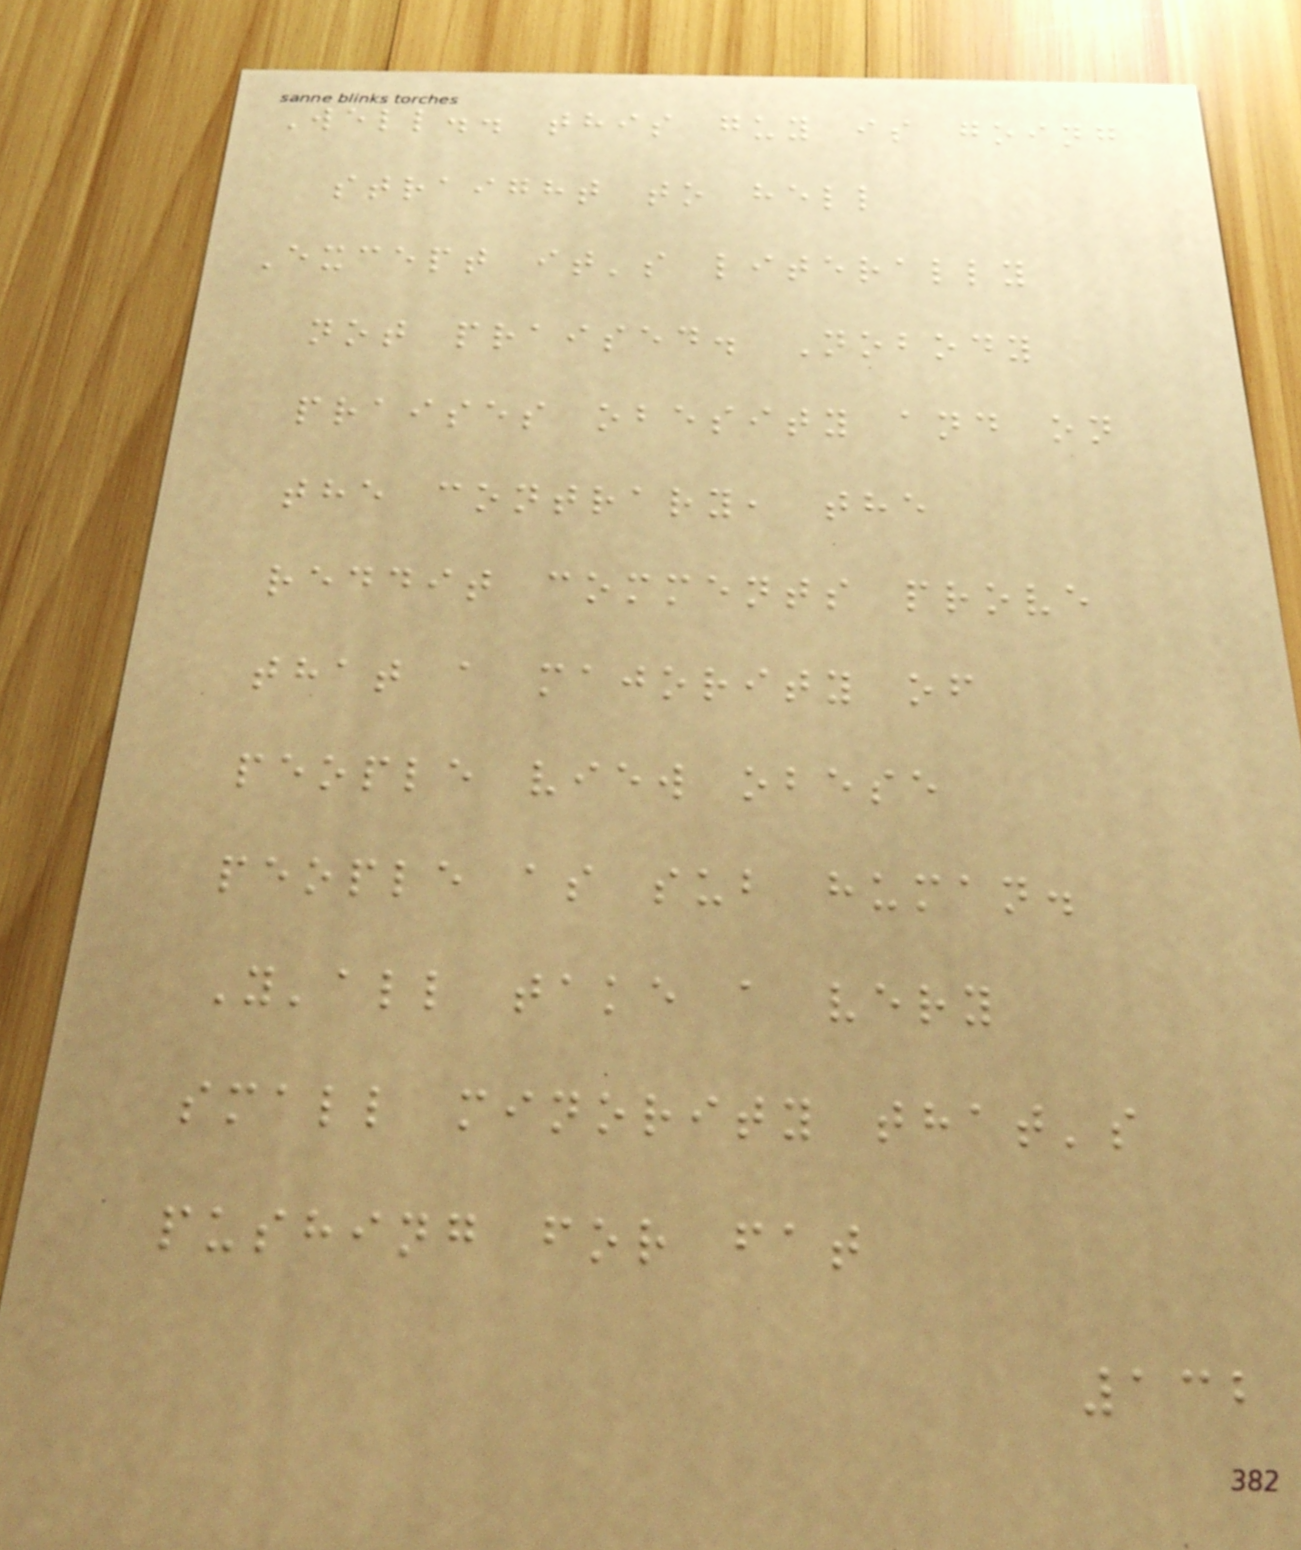Well.. this guy is going
straight to hell
Except it's literally
not praised. Nobody
praises obesity and on
the contrary, the
reddit comments prove
that a majority of
people view obese
people as sub human.
Y'all take a very
small minority that's
pushing for fat
132
